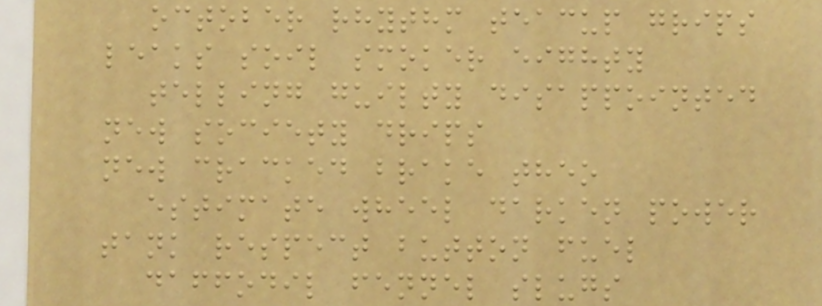october rhythm teacup grips
leaks soil smoker eighty
telling guilty disappointed
new society drips
new cracked brake theo
estimate wheel darken power
tank respect button fuel
daffodil fennel slugs
